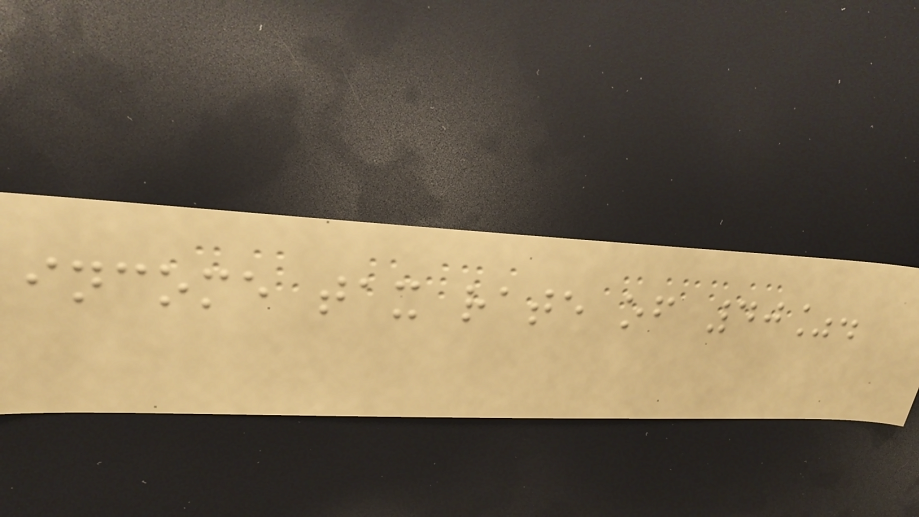income tax rate of 40%.
